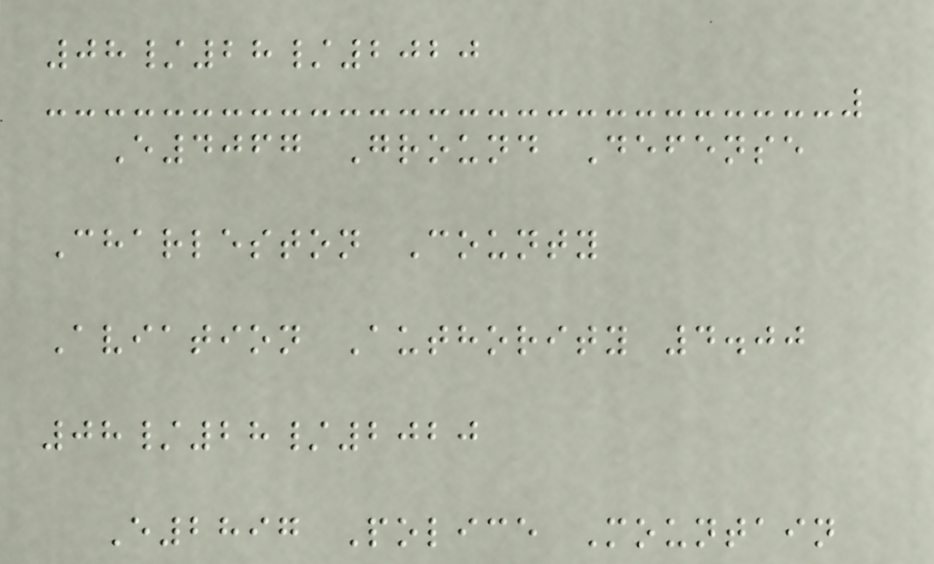08/28/2020
E4067 Ground Defense
Charleston County
Aviation Authority 4.00
08/28/2020
E2897 Police Mountain
